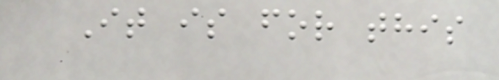It is for this
